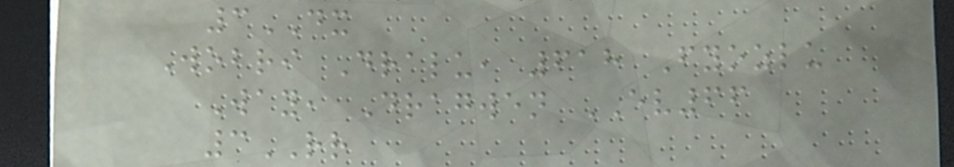3DX
Wobri Dralu, 618 Fyozlu
Way, Dragwen EV66
3RR
